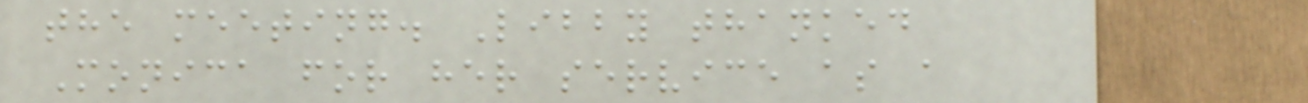the meeting. Libby thanked
Monica for her service as a
